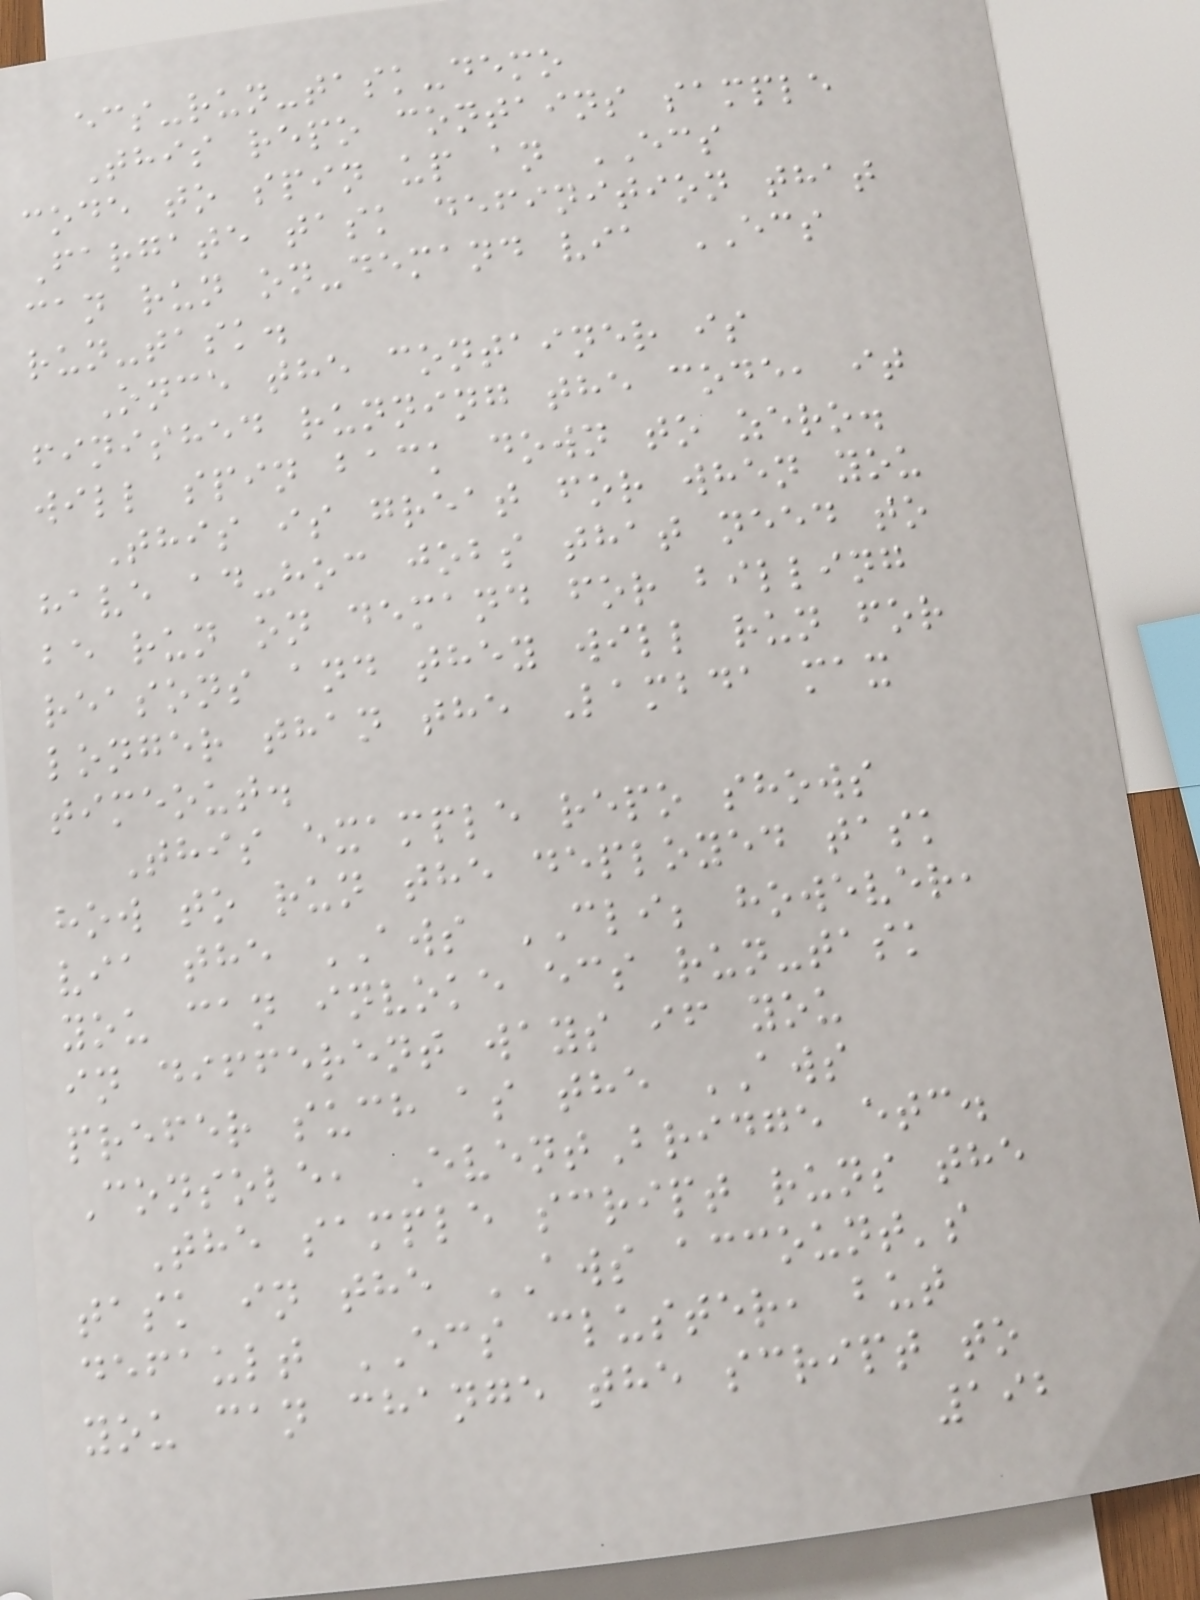ecs-run-task-demo
This repo contains sample
code to spin up an ECS
Fargate task definition that
can run on-demand via ECS
run-task.
Once the container is
finished running the code, it
will spin back down to zero.
This is great for when you
have ad-hoc jobs that need to
be run on demand for billing
reasons and they will run for
longer than the Lambda max
timeout.
This example repo shows
how to run the deployed task
via the AWS CLI; however,
you can invoke ecs run-task
in different ways if you
prefer such as the AWS
Console, EventBridge etc.
The sample script runs the
task in the AWS account's
default ECS cluster, but
you can change the script to
192
